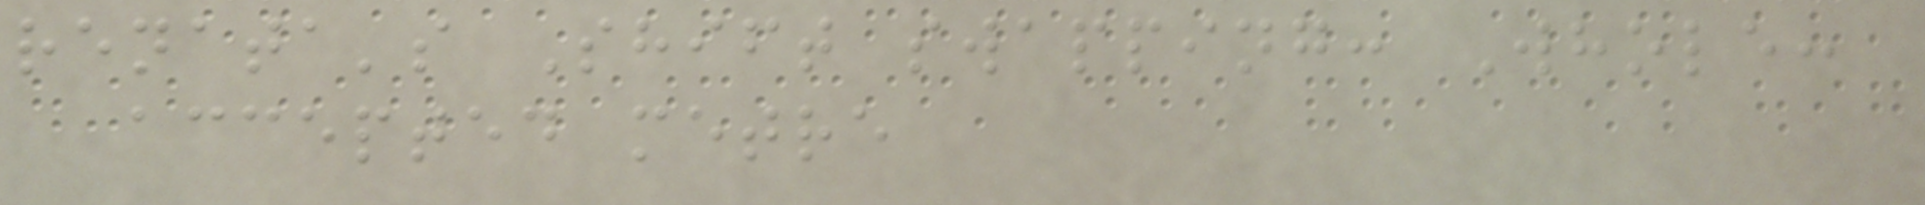renata's Shift swapping: Whole:
accepted metre
